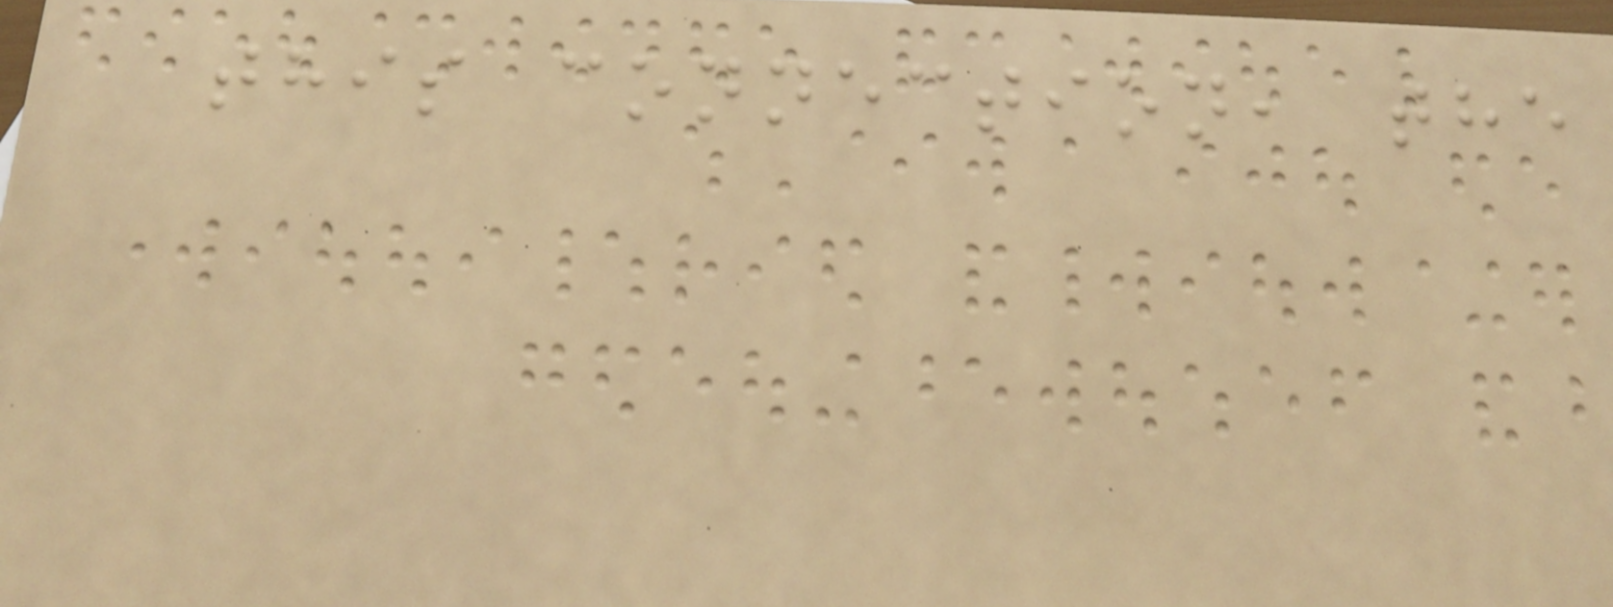this connection, the
